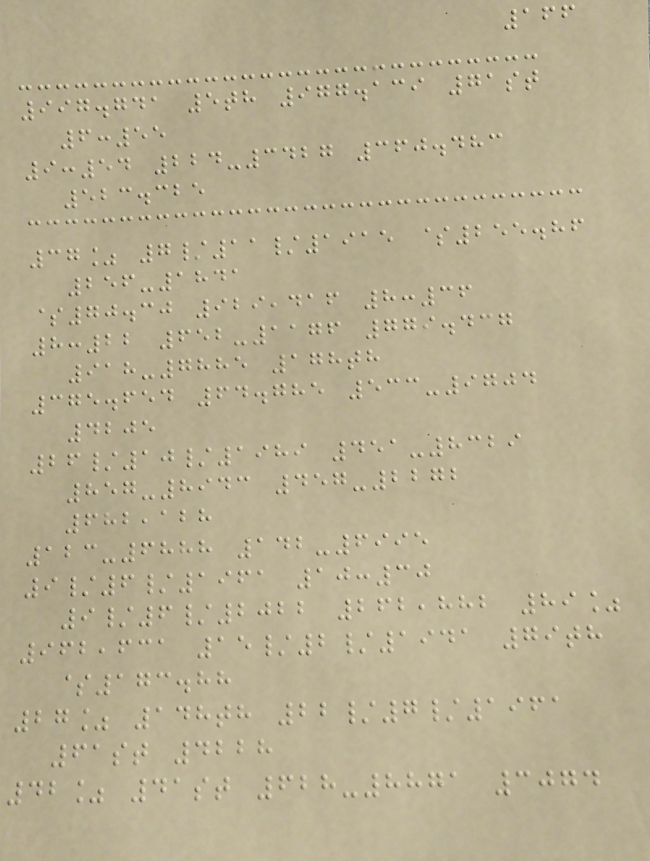166
997.741 5th 977.139 71st
6:55
9:54 224-3427 360.483
523.325
37% 7/11/1915 $255.86
256-1841
$70.30 929,416 8:36
8:22 652-1176 779.437
918-7885 178th
375.654 64.785 533-9704
4205
26/10/1989 451-8329
857-8943 457-2272
682,128
123-6888 142-6995
9/6/1961 10:30
9/6/2022 262,882 89%
962,631 15/2/1941 79th
$173.88
27% 148th 22/7/1961
61st 4228
42% 41st 628-8871 3074
